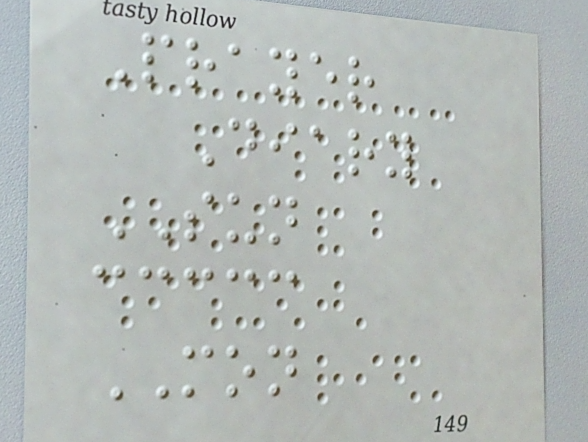Prayer
Diary
SUN
MON
